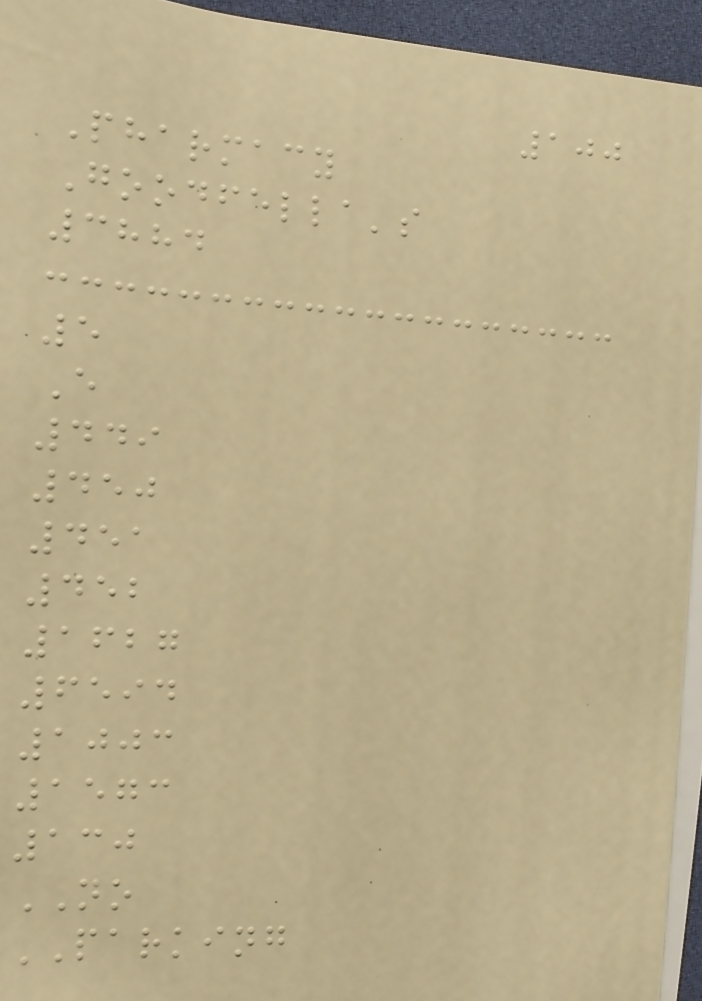100
Pharmacy
Goodfella's
3884
5
E
449
450
451
452
1627
6594
1003
1573
130
NO
PARKING
